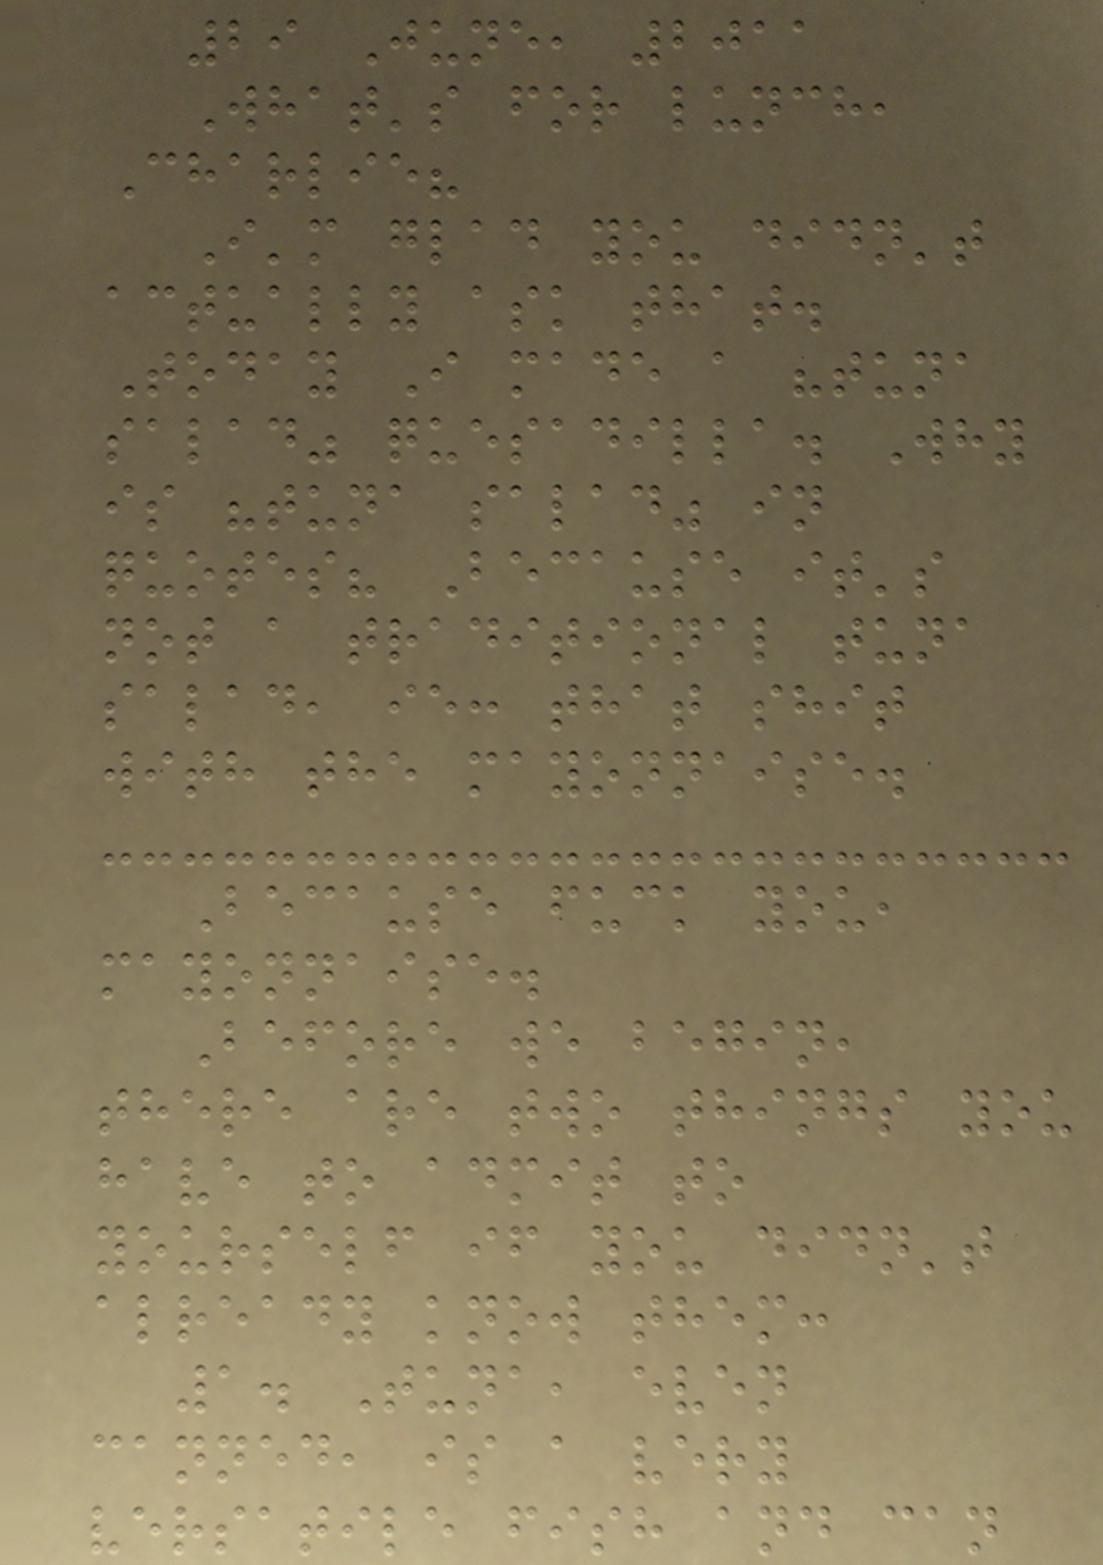29 June, 2011
What's for lunch,
Charlie?
I'm glad you didn't
actually ask that.
Today I made a "tuna
salad" quesadilla. Why
is "tuna salad" in
quotes? Because it's
not a traditional tuna
salad, ie: that shit
with the mayonnaise.
Because fuck you,
mayonnaise.
Before we begin,
there are two things you
have to admit to
yourself if you didn't
already know them:
1. Tuna, even
canned, is a very
versatile fish and can
